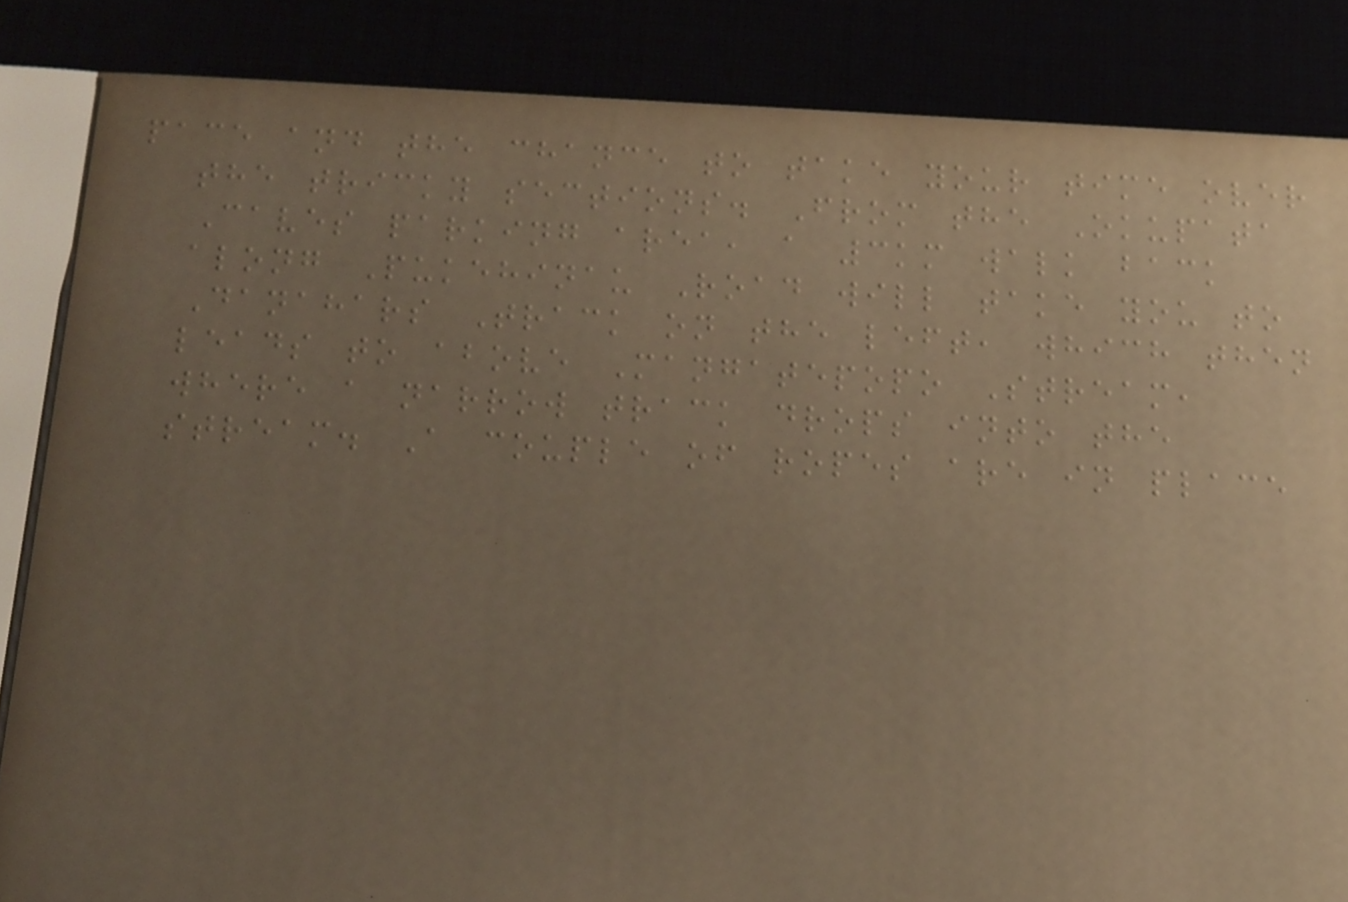pace and the chance to take your time over
the tricky sections. From the Okupata
Caves parking area, a 3km walk back
along Pukehinau Road will take you to
Danahars Track on the left, which then
leads to above Mangatepopo Stream,
where a narrow track drops into the
stream. A couple of ropes are in place
